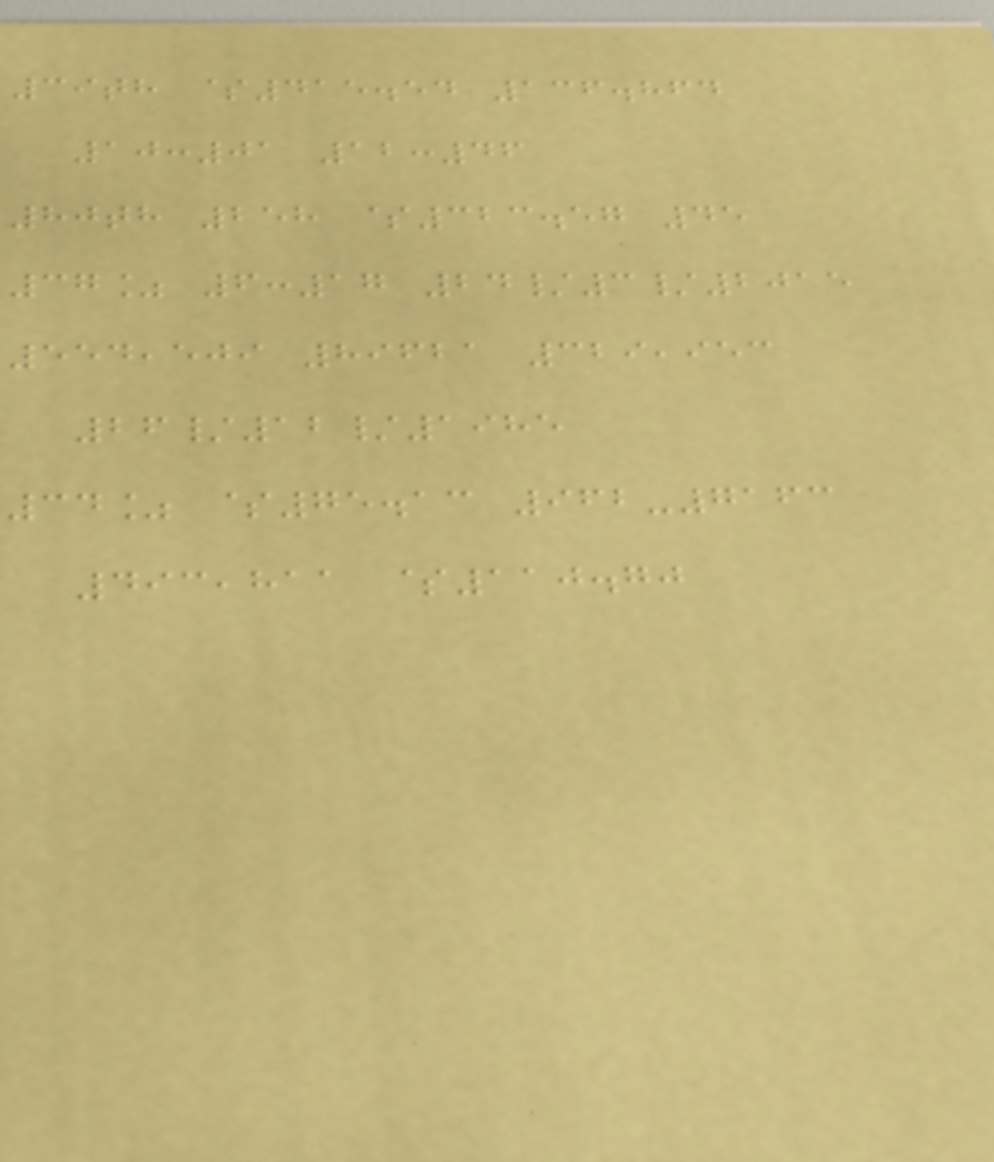39th $415.54 136.864
10:01 12:46
80th 258 $323.57 45
37% 6:17 24/3/2015
554,509 89621 329,953
26/12/1985
34% $75.13 962-7163
493,811 $110.70
